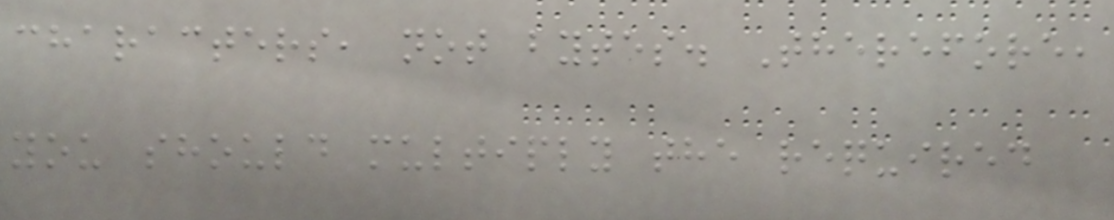characters, not bytes. Therefore,
you should multiply the required
